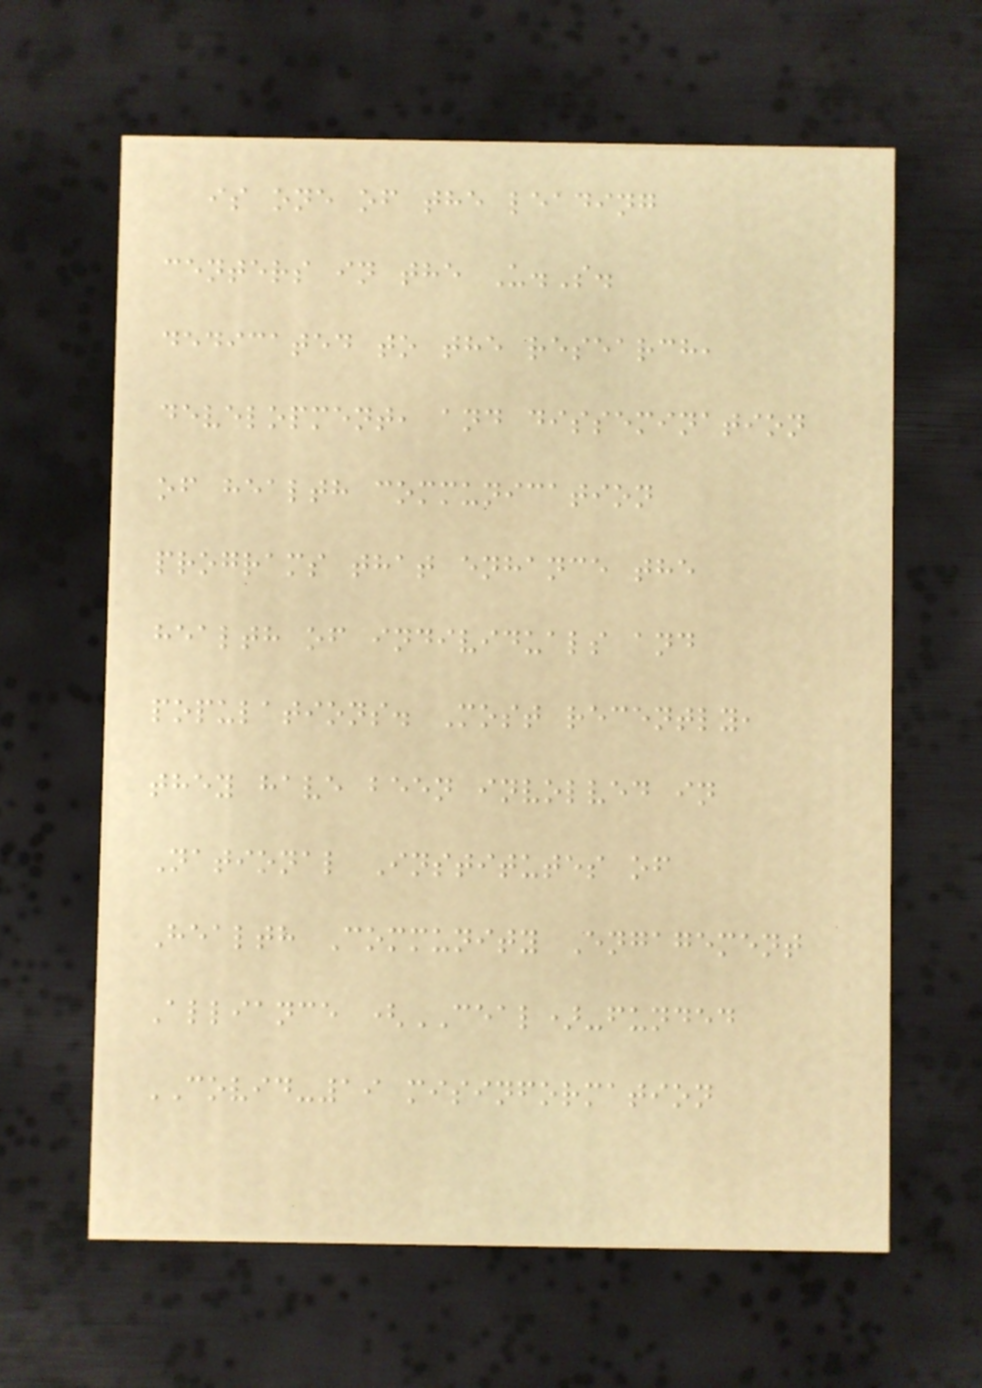is one of the leading
centers in the U.S.
dedicated to the research,
development, and dissemination
of health communication
programs that enhance the
health of individuals and
populations. Most recently,
they have been involved in
National Institutes of
Health Community Engagement
Alliance (CEAL)-funded
COVID-19 misinformation
